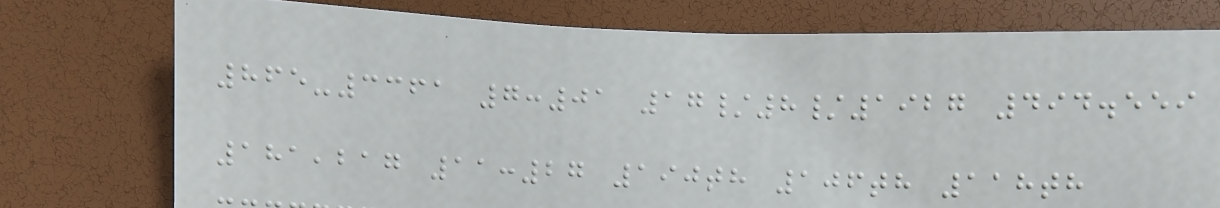865-3361 7:01 17/8/1927 494.559
181,217 11:27 190th 106th 118th
